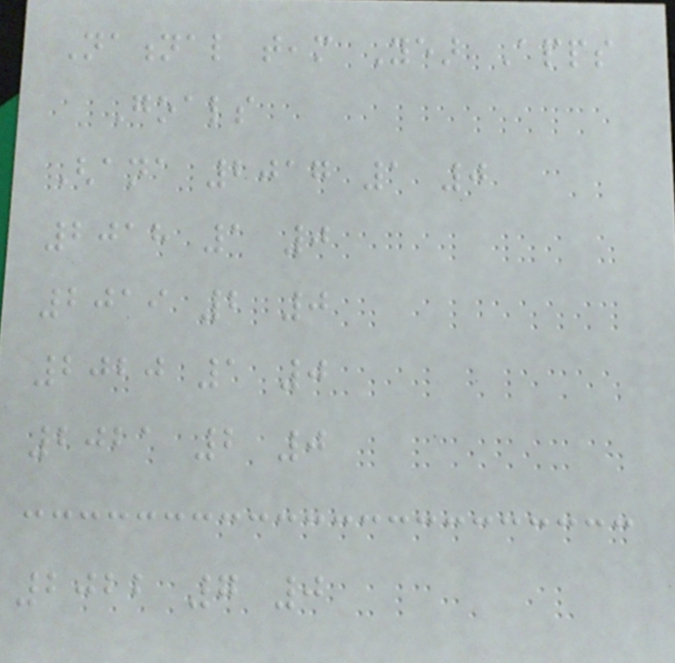National team Year Apps
Goals
Ghana 2017 1 0
2018 1 0
2019 2 0
2020 1 0
2021 2 0
2022 7 0
